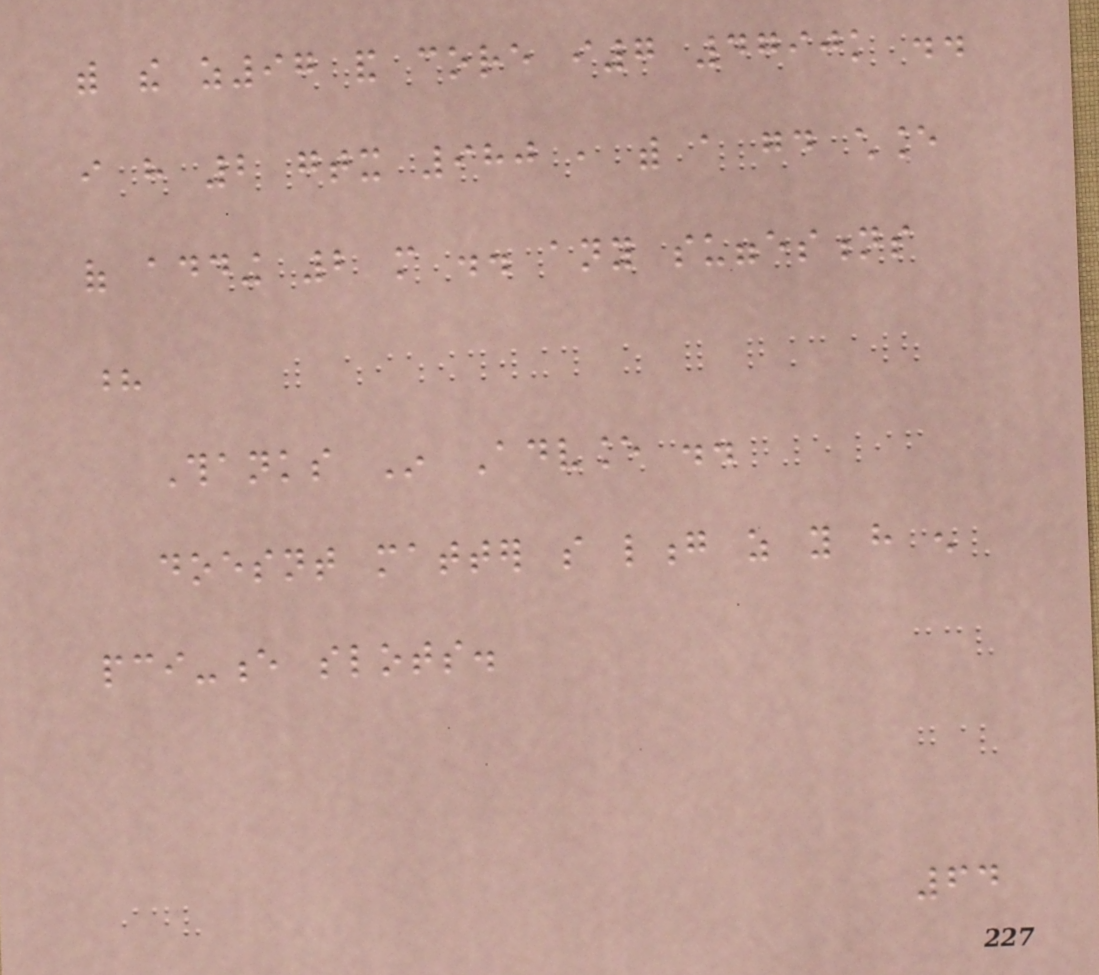with the z97 and core i7 4790k ..
i have 2 gtx 980 , with a good chance
of adding 2 more .. any suggestions
?
Thanks In Advance ..
doesnt matter so long as you have enough
pci-e slots.
64
